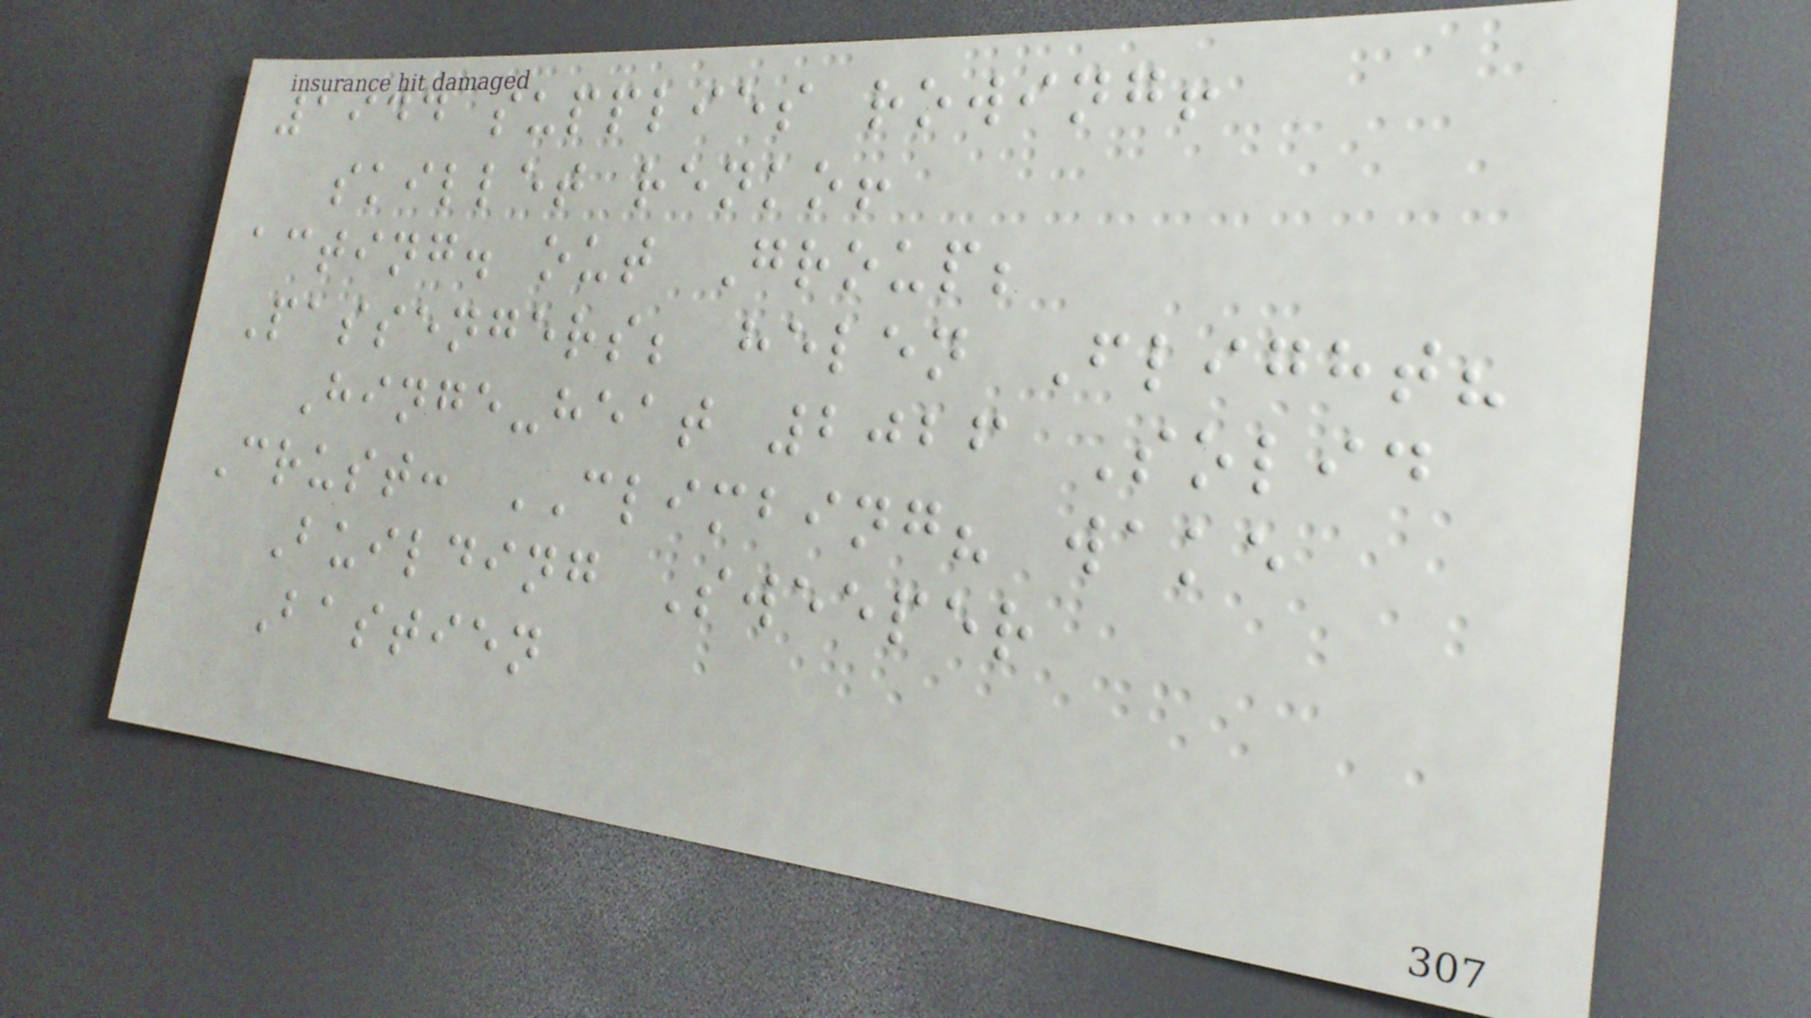1944 supplies rowing!
skillet renko!
acting. out Group;
Passengers; helen Flight?
Hinge-heat 2026 Solid
Crust: CLIMBING? wake
Building Sweeper
Bastien
